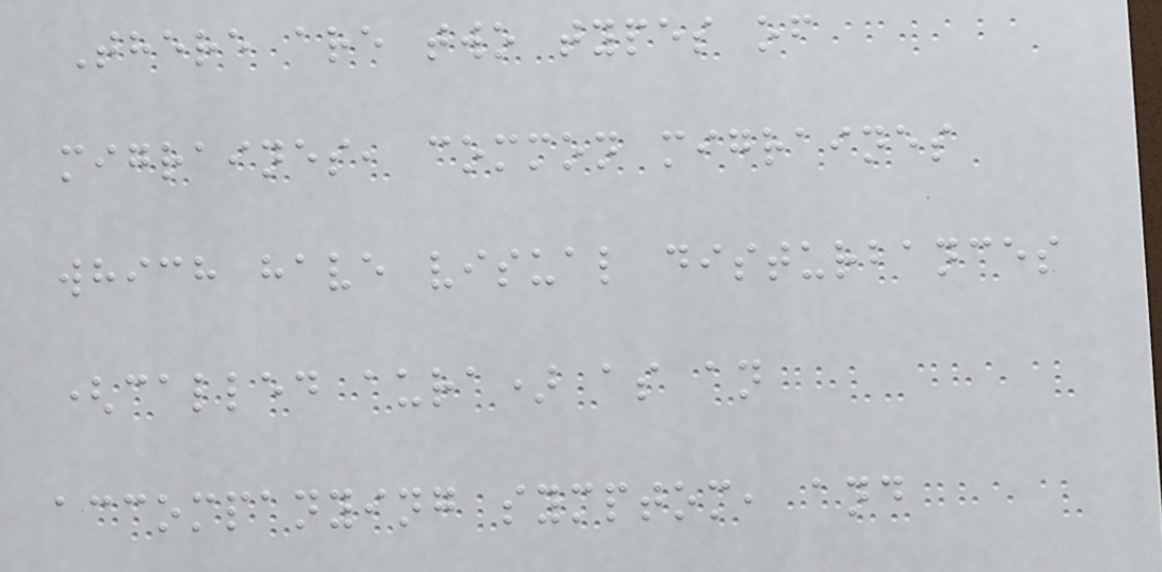There are two types of
migraines, common migraines
which have visual disturbances
(called aura) as an
accompanying symptom, and
